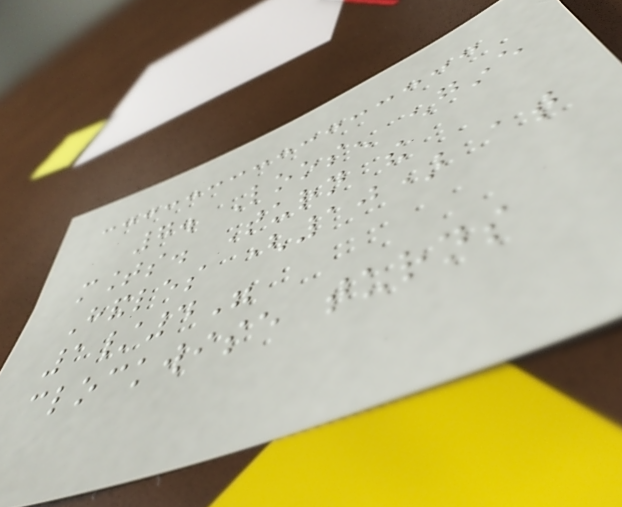7. Loosen engine
mounts. Turn the
Handles (10) at
1/4"
clockwise turns
